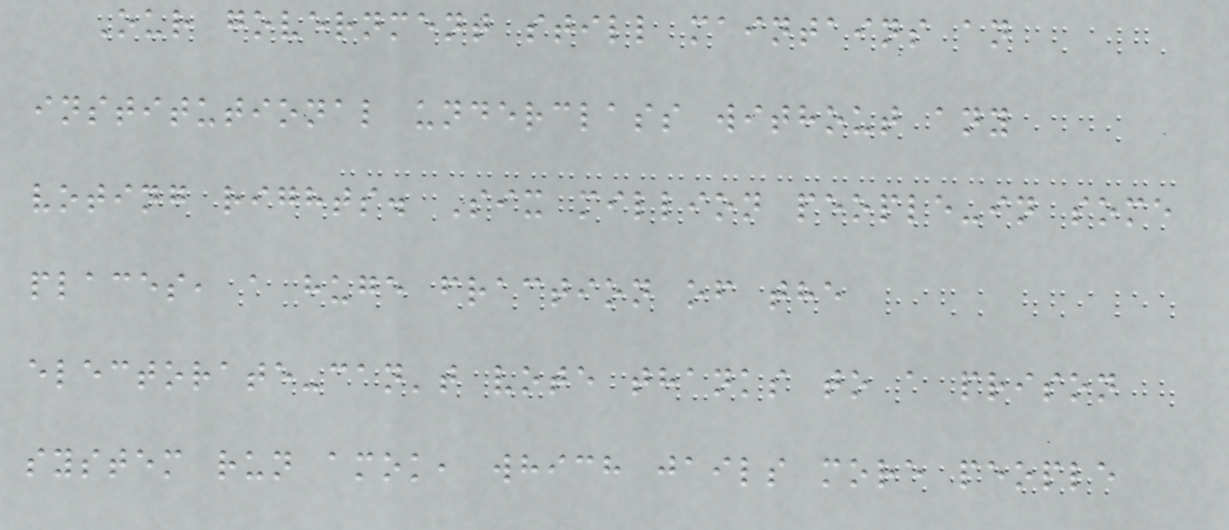Our government still maintains an
institutional underclass without any
voting rights. Six million people-in some
places, a huge fraction of the
electorate-can't vote thanks to a prison
system run amok, which jails more people
